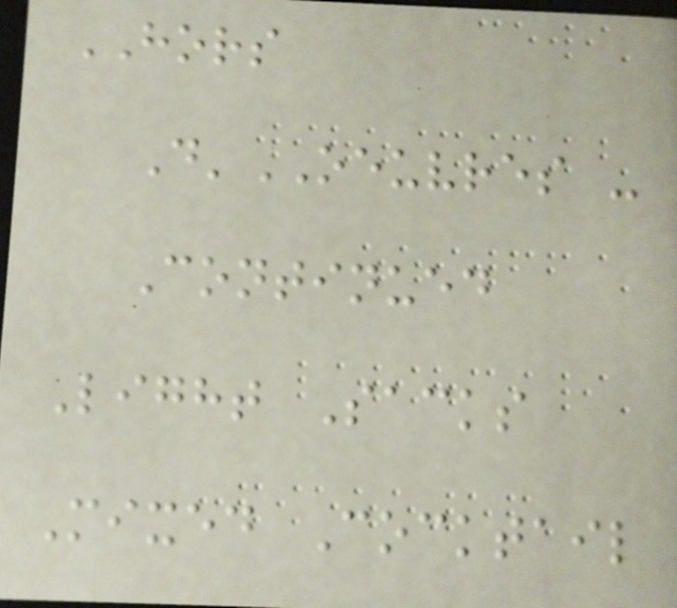HORS
D'OEUVRES -
Continued
Light Sacks
Mixed Cocktail
